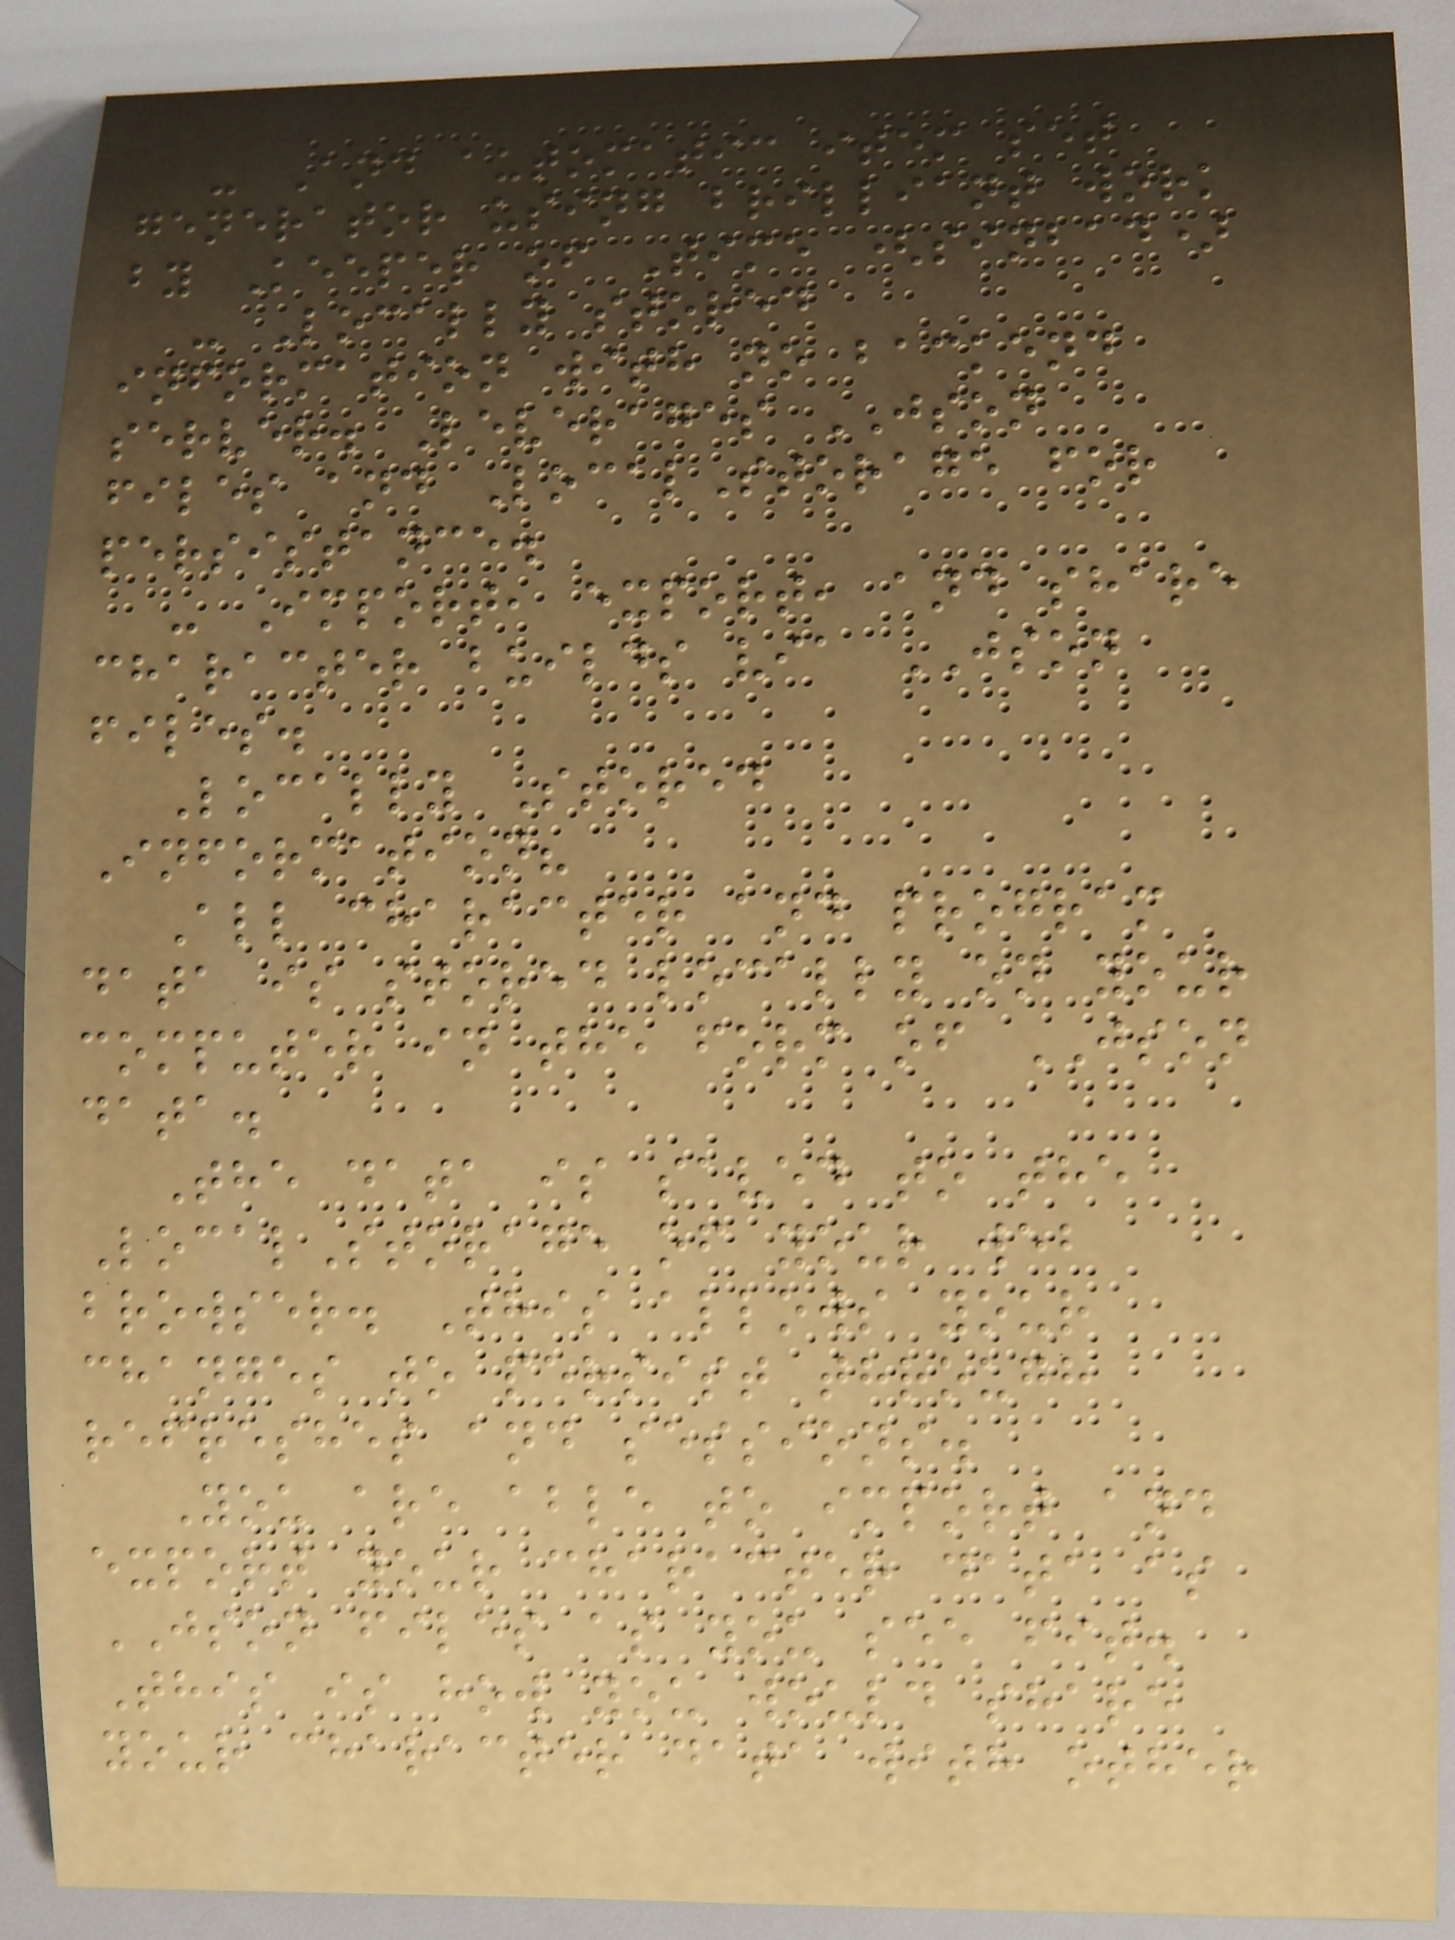- And automatic item set
generator using brilliant work
by Keeper of Time (sinbad)
- Locally stored
information with no backend
server. Leverages JSON
files and LocalStorage for
persistance.
- Import, export, and share
character builds via JSON
files.
Locally Stored
Information?
All character and program
data is stored locally on your
computer in the form of JSON
data.
The data is saved to the
LocalStorage of your web
browser. This allows your
changes to persist through
refreshes and sessions.
You are able to import and
export your character data as
JSON files as you see fit.
This is how you would share
your character data with other
